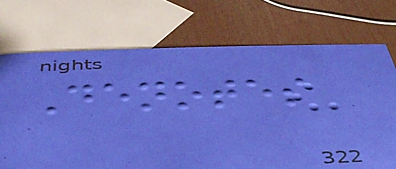Denotes
